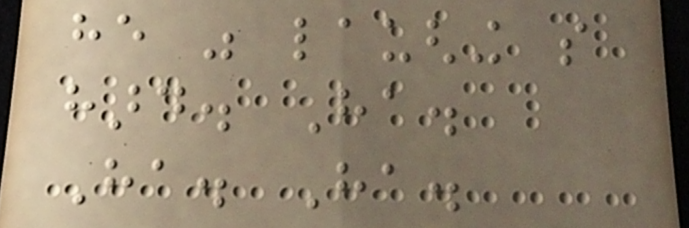he was laughing so
hard. Ha.
Ha. Ha.
